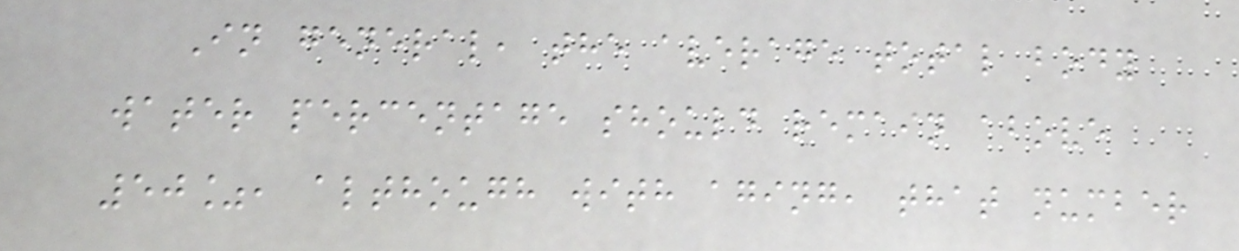In general, the average total body
water percentage should remain above
50%, although with aging, that number
